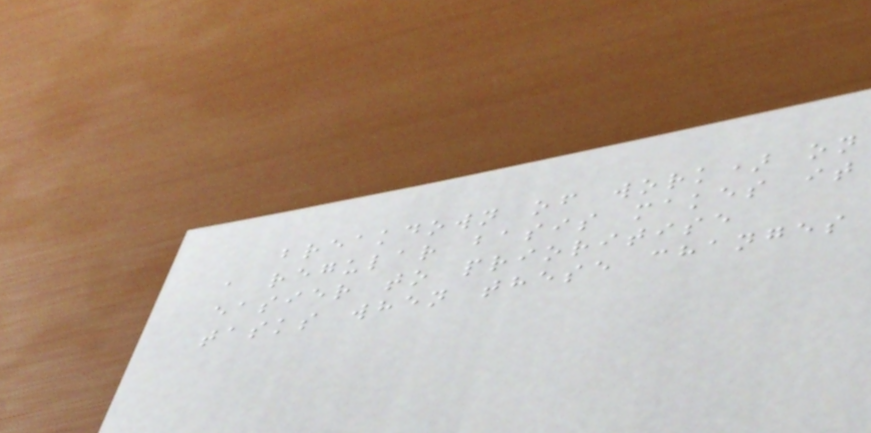breakdown of work) on
a regular basis makes it
easier to prioritise
tasks when these changes
